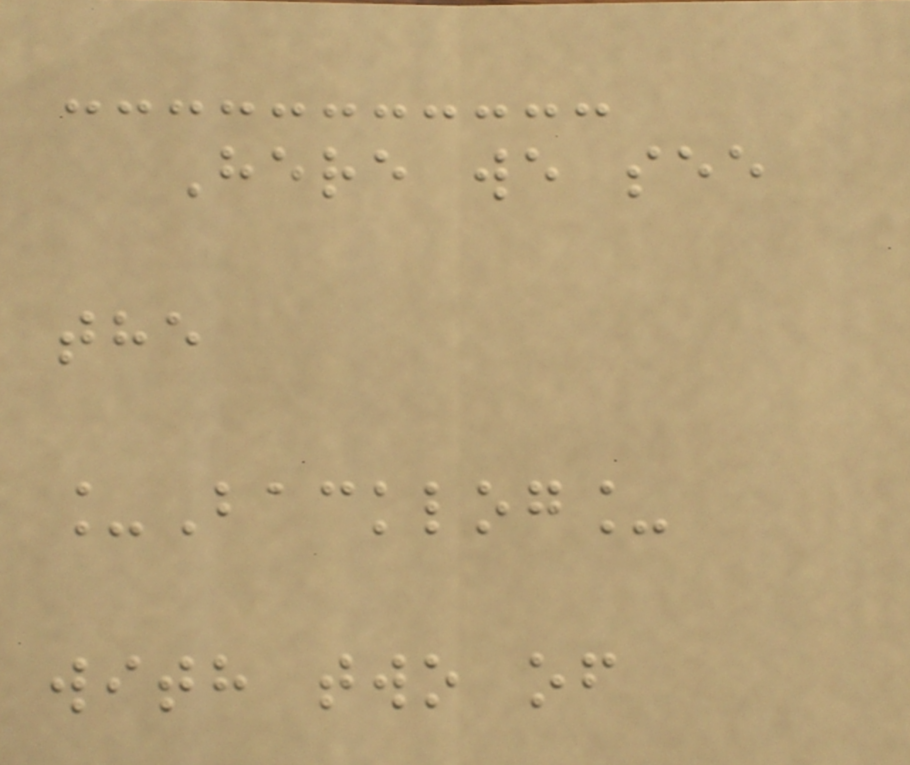Here we see
the
_Backlog_
with two of
